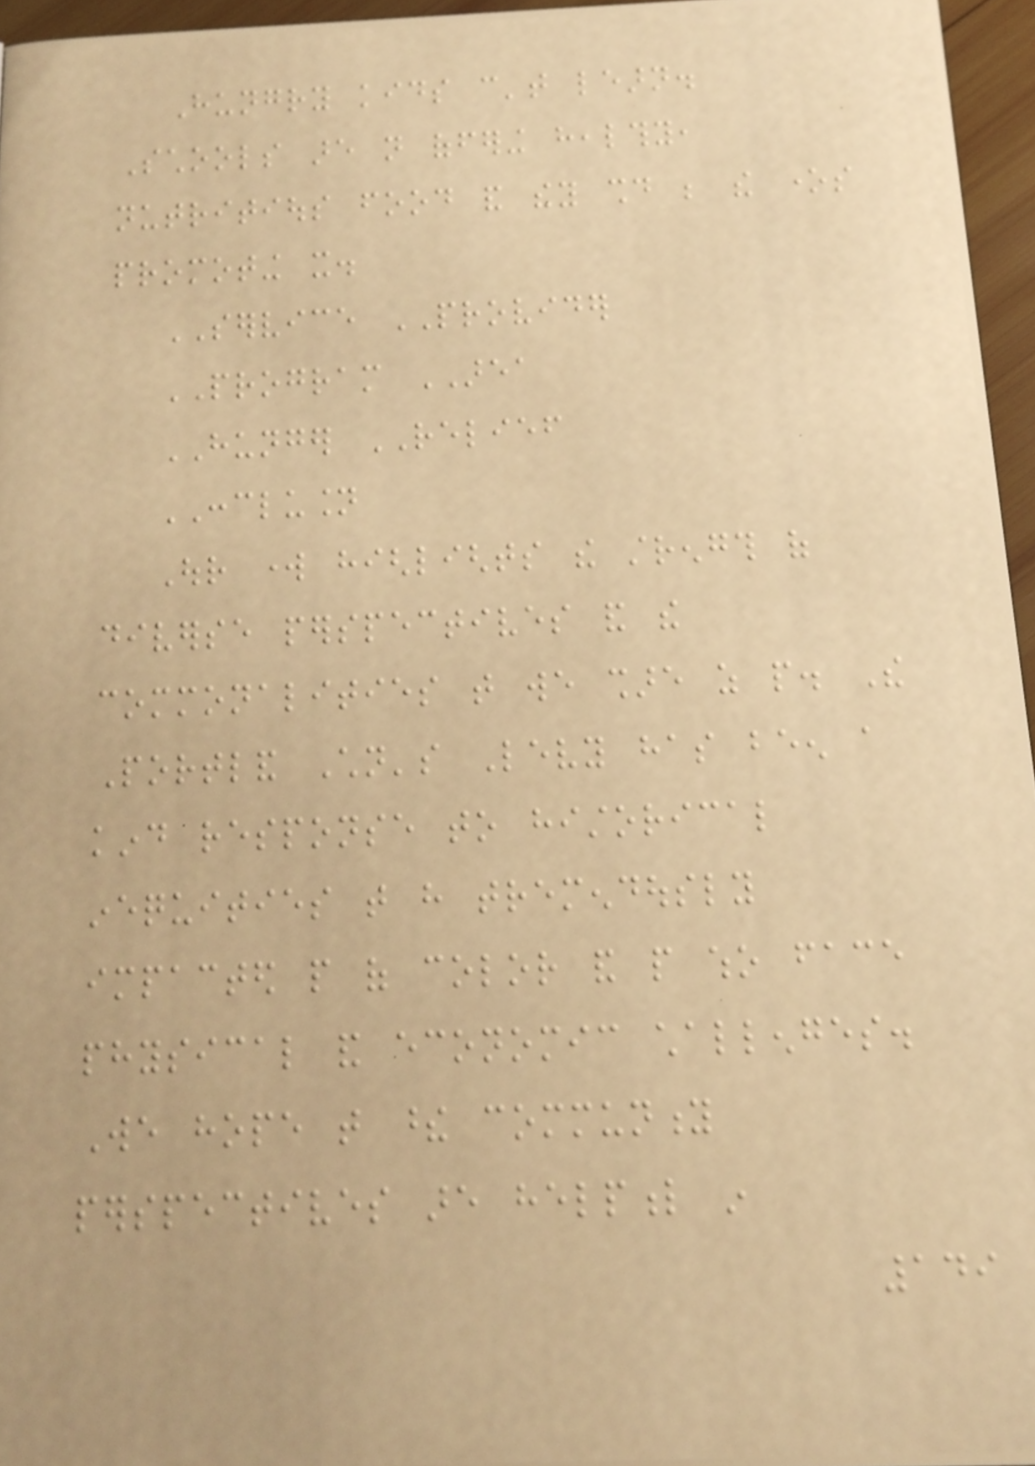Hungry kids can't learn.
Schools are not offering healthy,
nutritious food and they should be the ones
promoting it.
SERVICE PROVIDER
PROGRAM AREA
HUNGER RELIEF
CONCLUSION
Our work highlights the strength of
diverse perspectives and the
commonalities that we share as people. The
Portland Children's Levy has been a
kind response to historical
inequities that have tremendously
impacted people of color and people who face
physical and economic challenges.
We hope that these community
perspectives are helpful in
149
